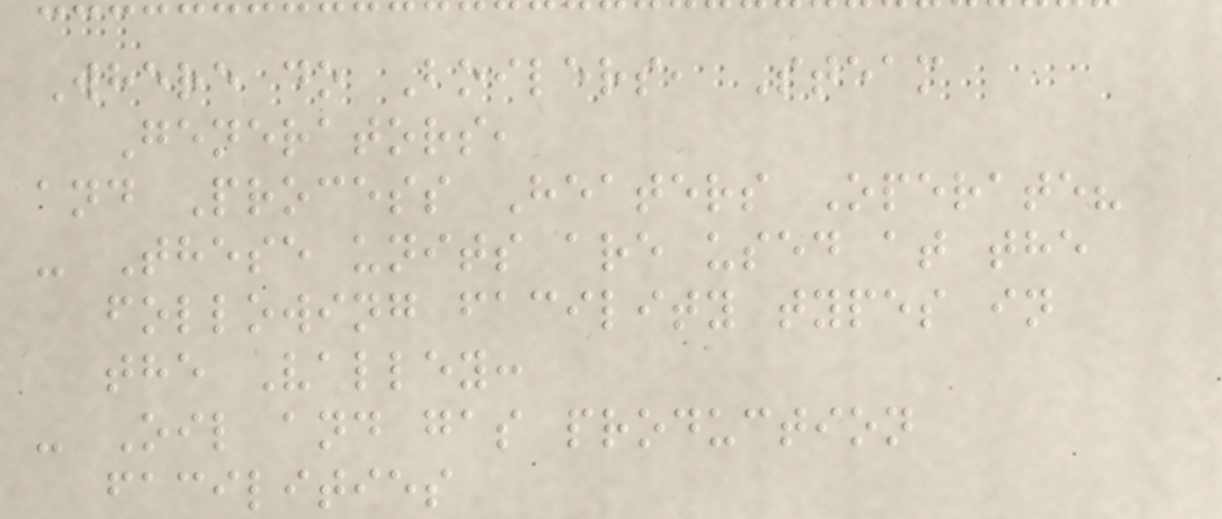Where do Boilers, Steam
Generators,
and Process Heaters Operate?
- These units are used at the
following facility types in
the Valley:
- Oil and gas production
facilities
